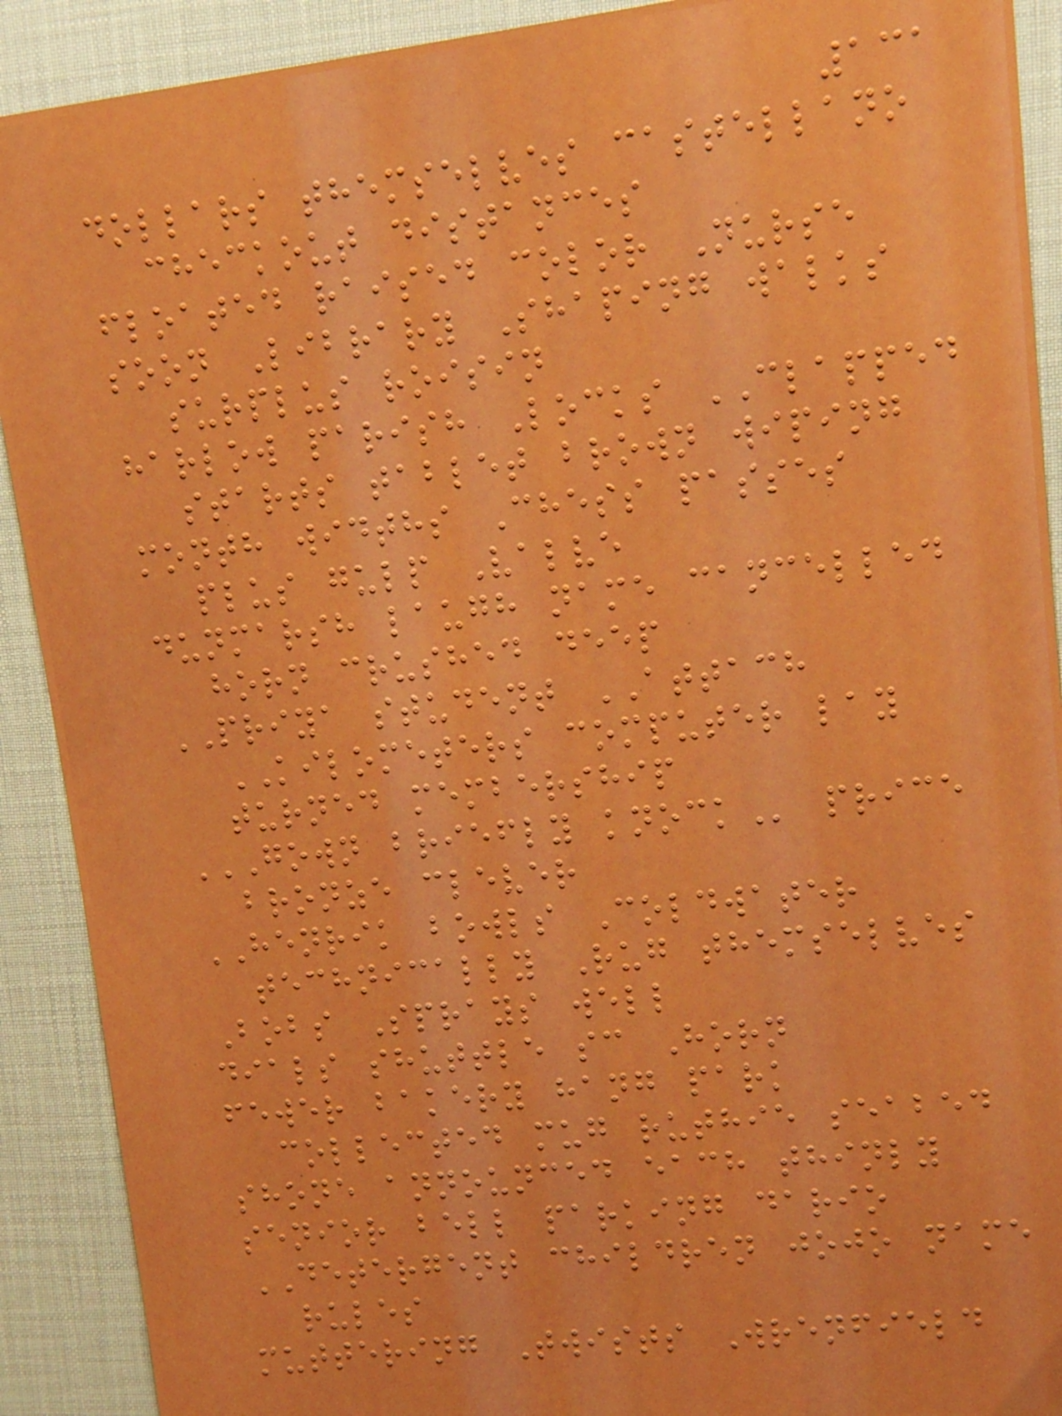131
dollars themselves castellano
checkout distances
floated raised color Nurse
soon Library Shaping walks
surplus roisin
harlow parish Locks CLAPPED
starts tablet brown wiping
month widths Chess passes
plus gulp Valve
dunmarsh laugh name cancelled
horn crushed deep
PRIYA student ATTACH
KILOMETERS computer lay
turned membership
GOWN BRIEFLY KNOCK price
bronze clever
HENRIK bowls Coldwater
technically Rug themselves
Bobs Sprays well
dials shuttle sc Horn
fewer bakery hang park
collected mug ruthie seabed
shone announced each thinly
senior bell parking dario
DETERGENT children jojo name
rules
muttering Twists Wrenfield
